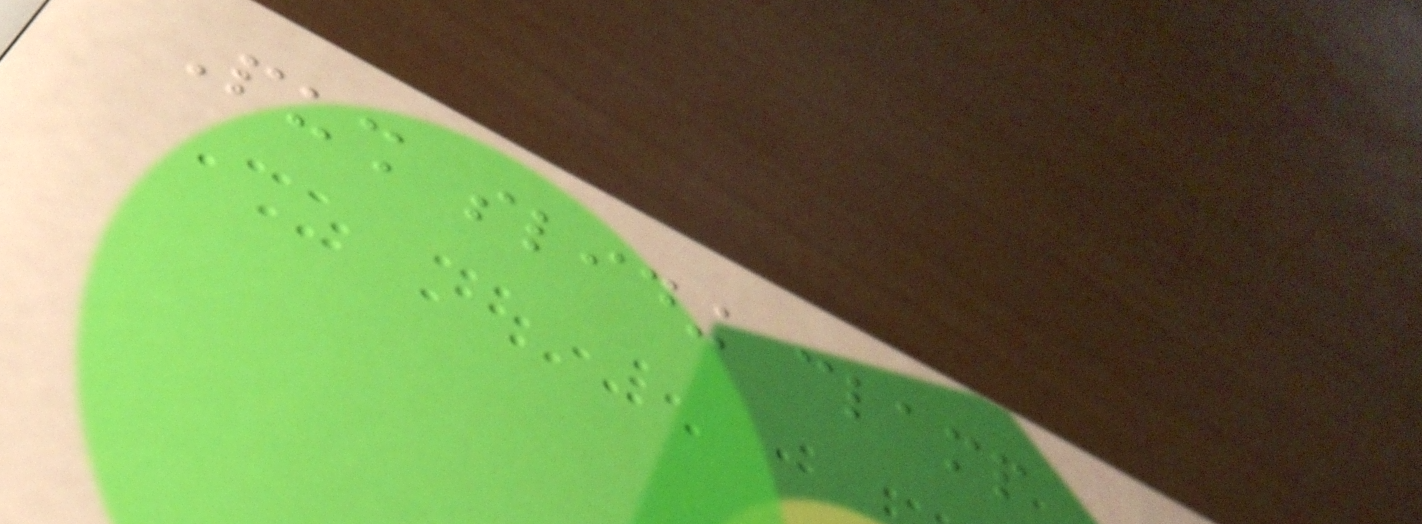Push sliding clamp
